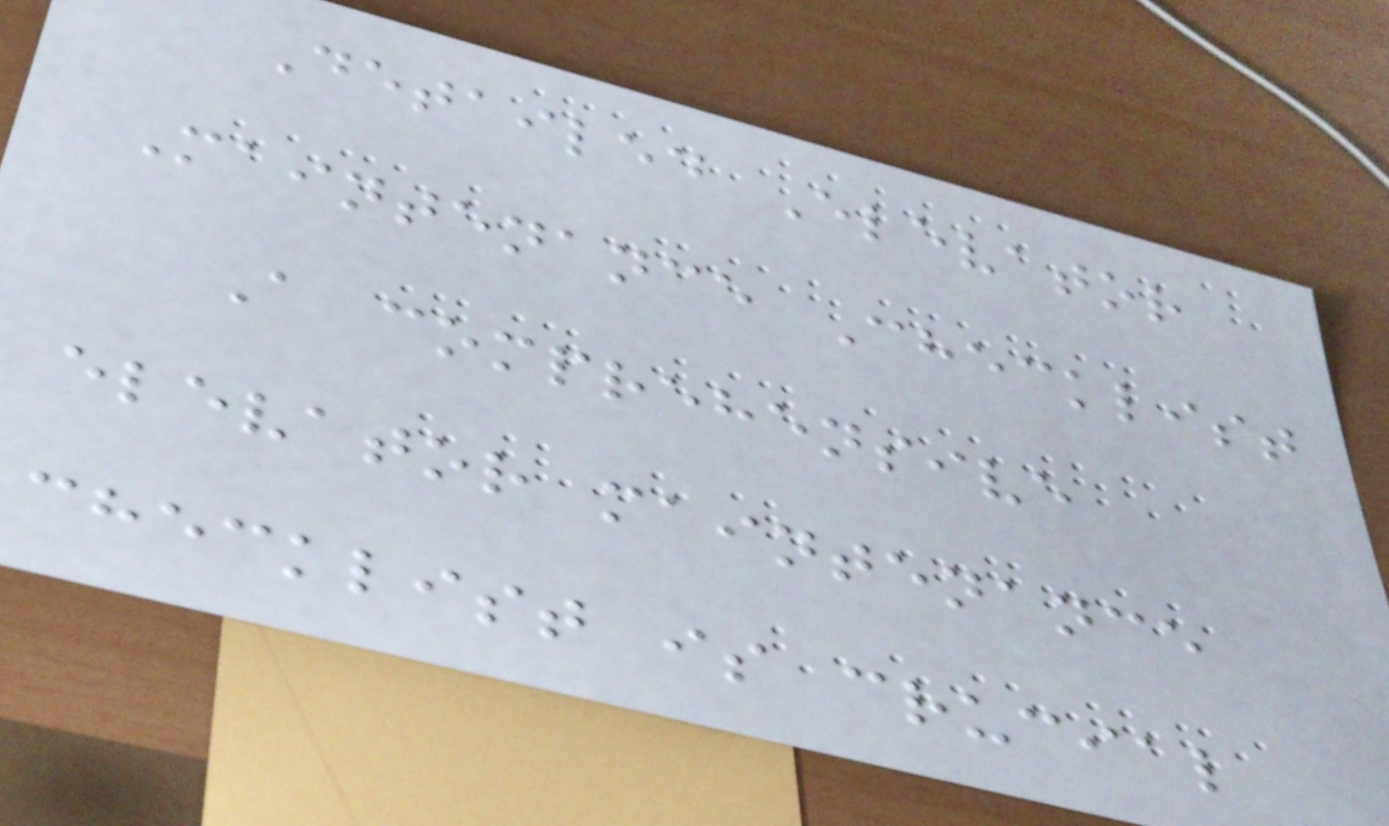Detailed Elevator
Maintenance Checklist
A comprehensive
elevator maintenance
checklist is crucial
